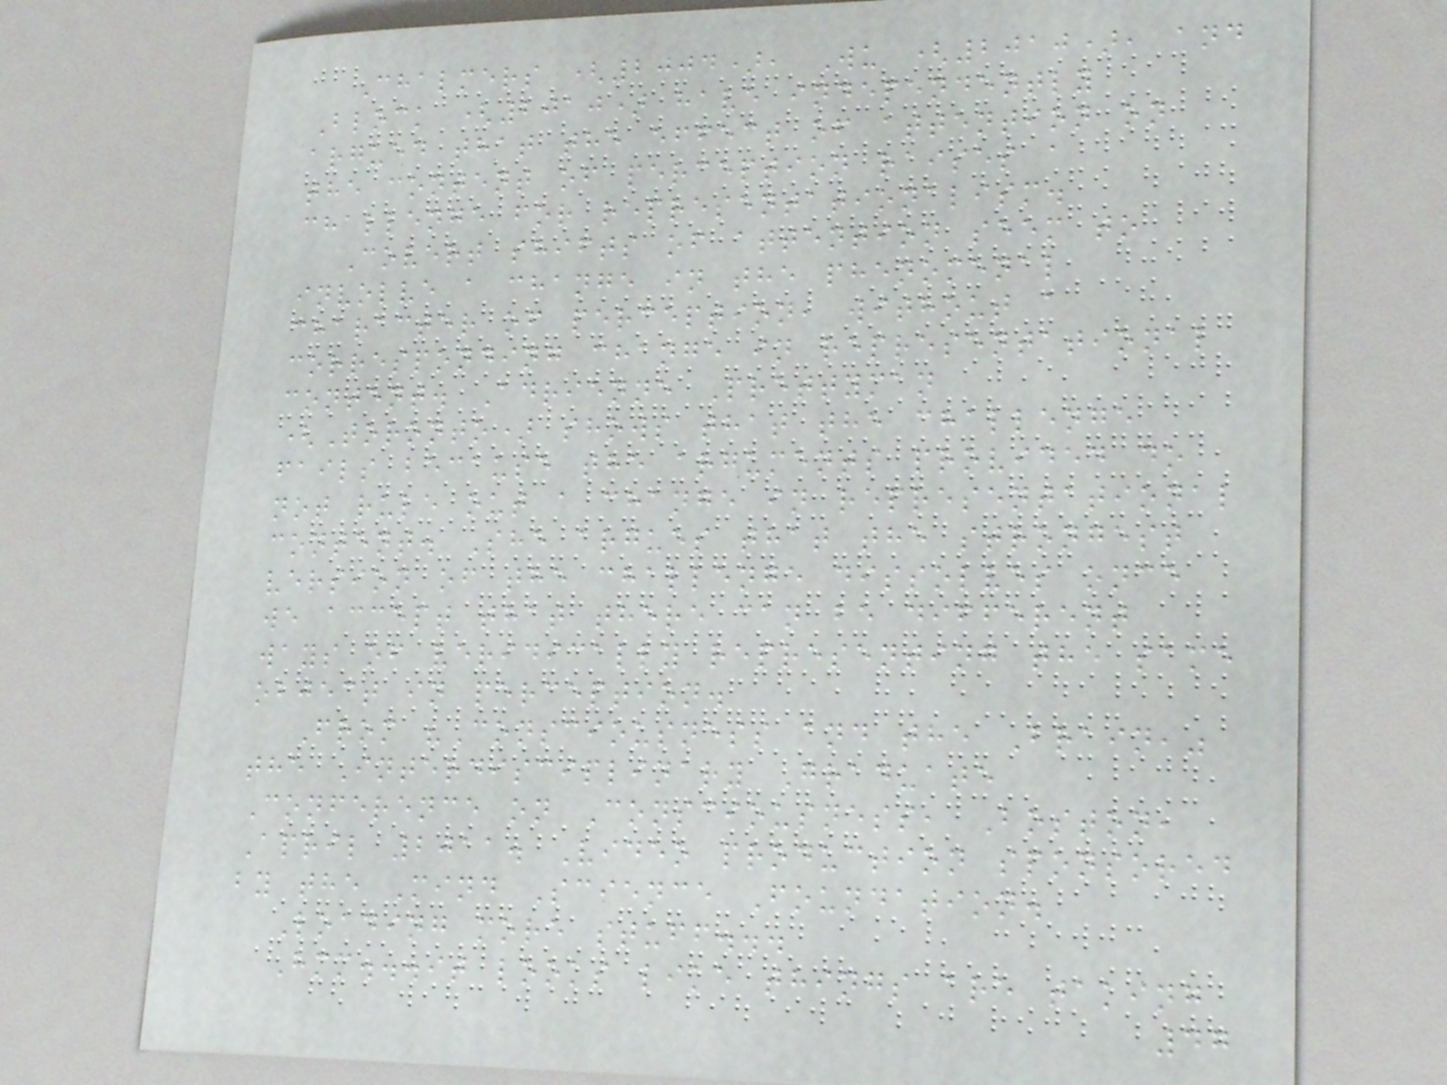Chalmers (2004), Wu (2010), and
Block (2010) have independently
argued that the effect of attention on
the content of perception raises a
challenge for representationalism.
Covert shifts of attention seem to
involve a change in the phenomenal
character of perception, without a
corresponding change in representational
content. Adrienne Prettyman
(Toronto) shows that the challenge
fails because the arguments provided do
not rule out a change in representational
content. She argues that the strongest
version of the challenge dissolves once
we accept that there can be different
ways of veridically representing the same
object in perception.
From "Consciousness and the Brain,"
the Interdisciplinary Graduate
Conference on Consciousness, Boston,
April 2011. Video production sponsored
by the Mind Science Foundation.
Loading more stuff...
Hmm...it looks like things are taking
47
